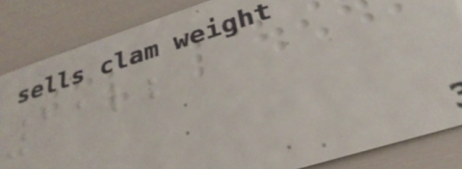1122
